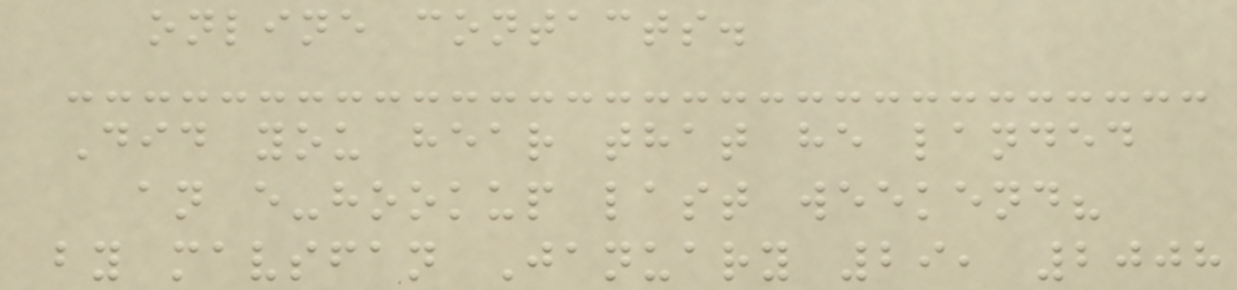online contacts.
Did you hear that he landed
an e-hookup last weekend?
by mavsfan January 29, 2008
